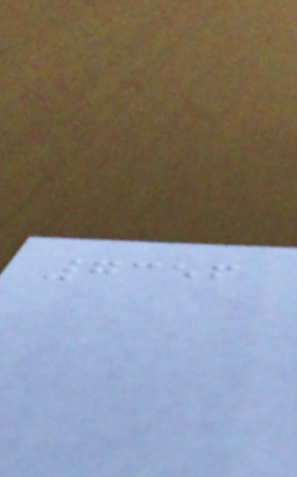7356
